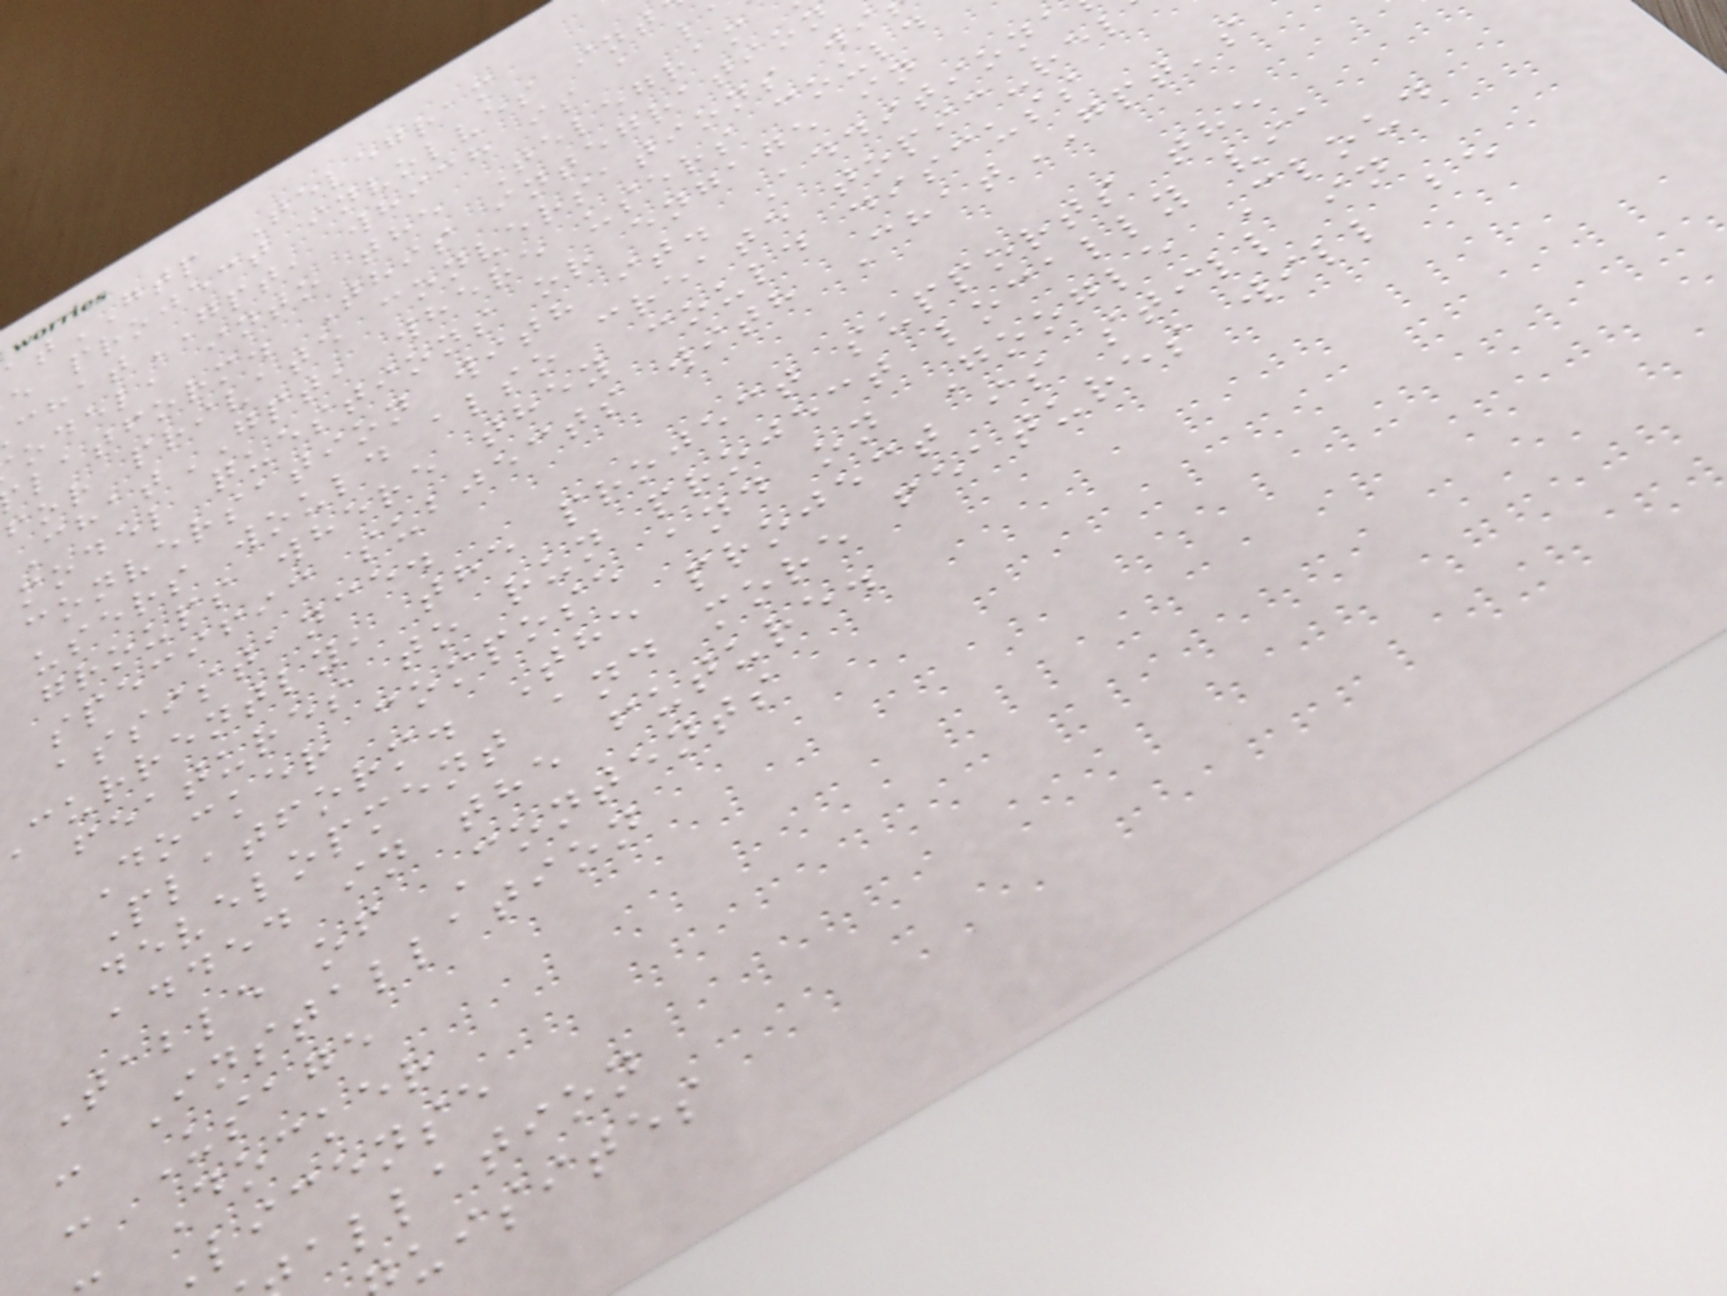atGTP Telegram
e project involves int
hatGPT, which is a l
odel, into the Telegram
latform. This integration
for private conversations wi
ChatGPT, where users could
model questions or engage in
conversation with it. Additiona
users would also create topic-rel
groups where they could discuss
specific subjects with ChatGPT's
assistance.
currently, the project supports the
features to run project locally via
Docker compose and on Google Cloud
Platform. The project is still in
development and more features will be
added in the future.
Table of Contents
- Installation
- Usage
- Docker
license
allation
uisites
